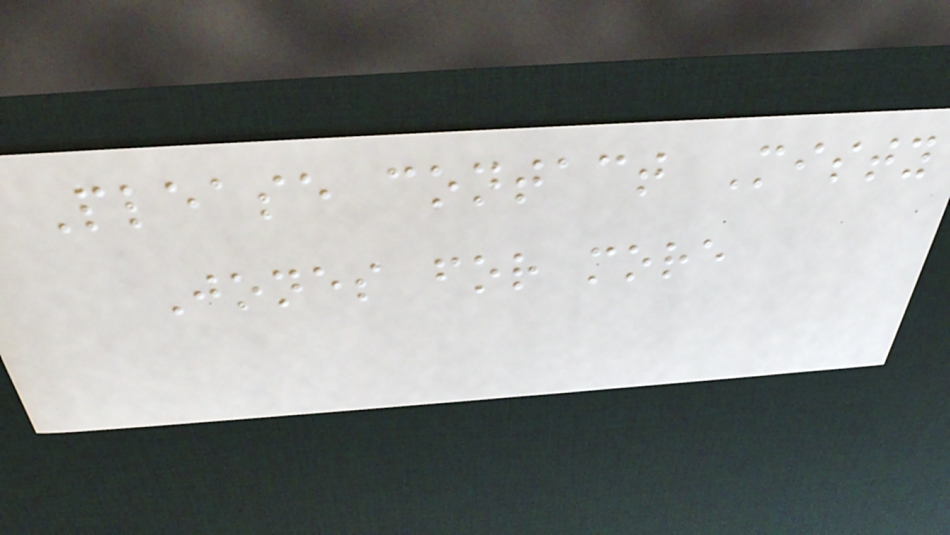Please contact Misty
Jones for more
